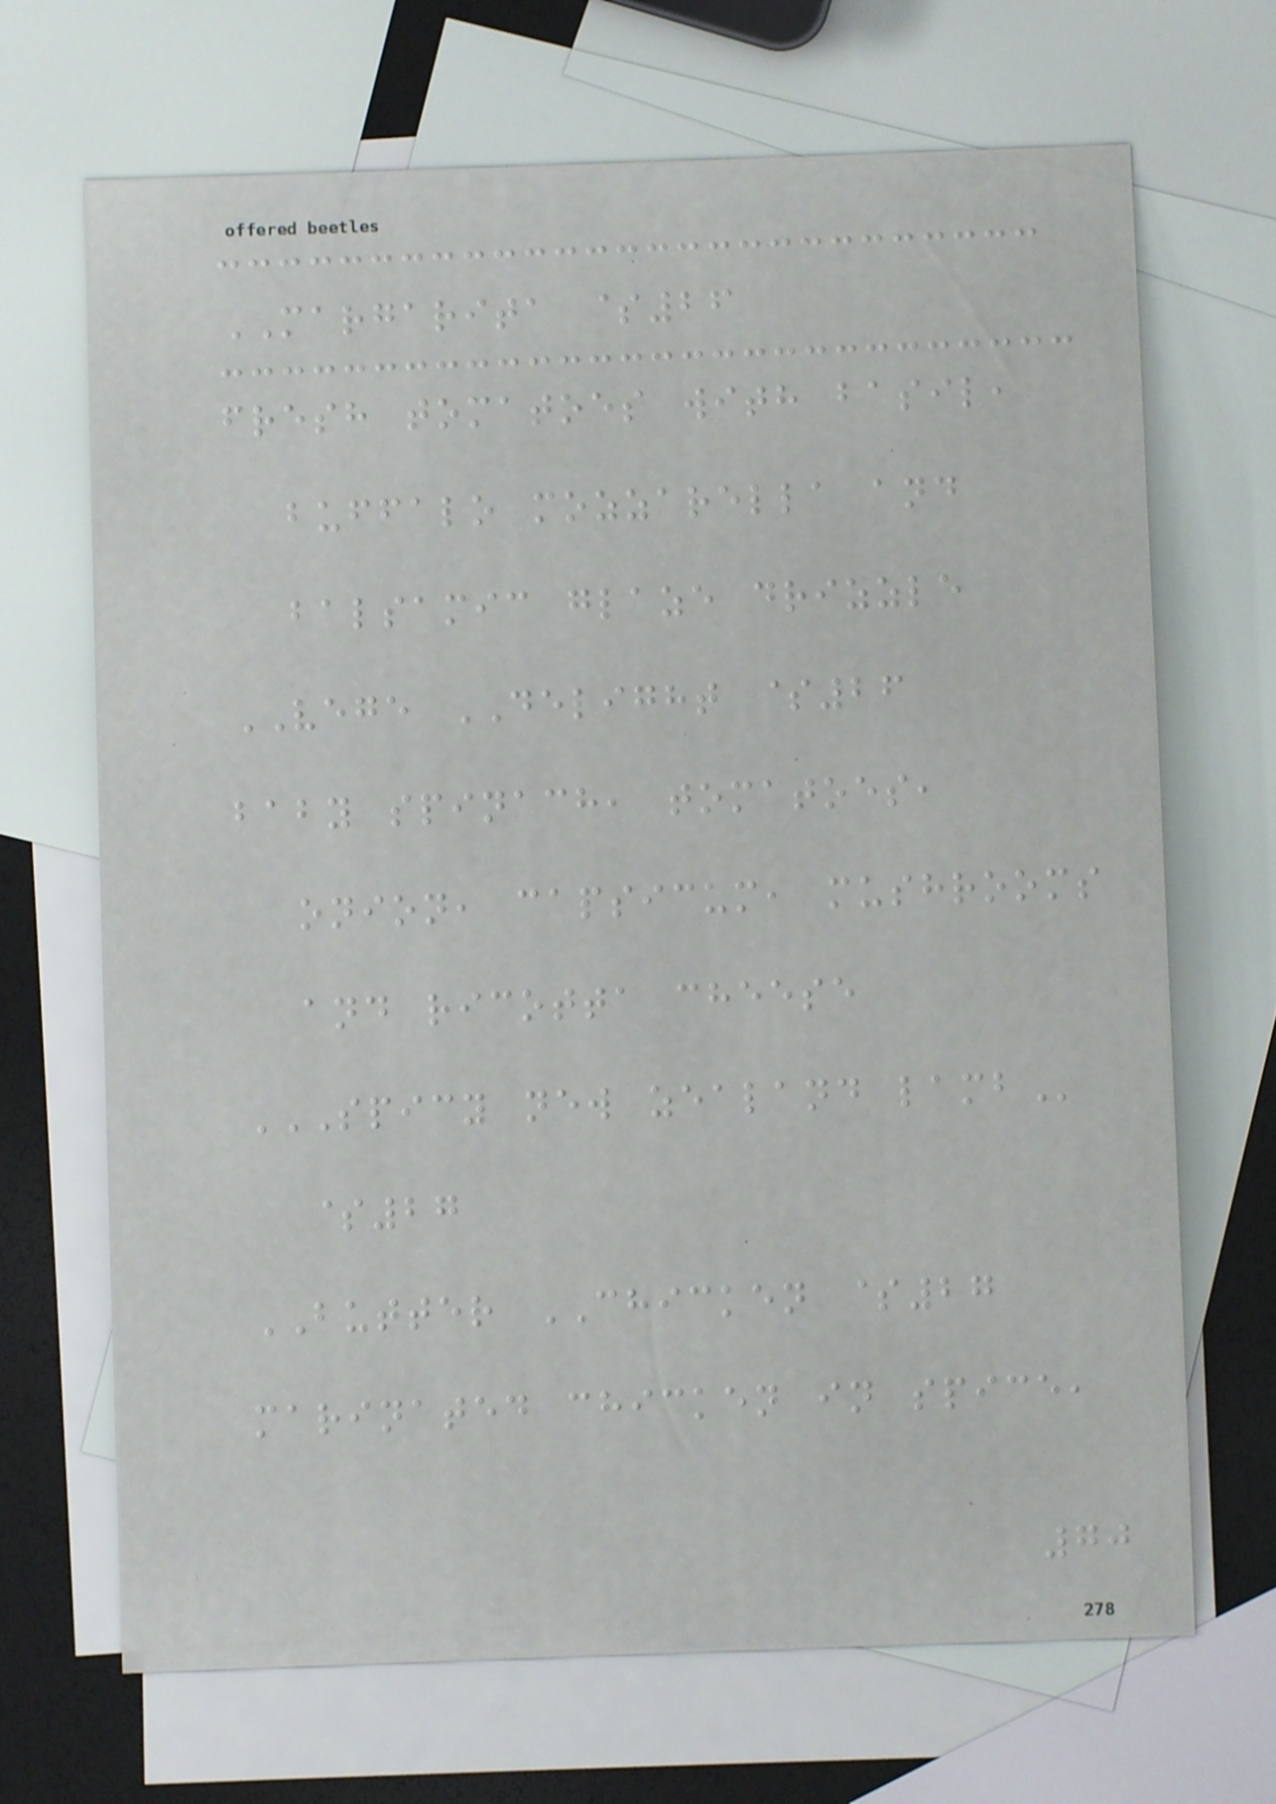MARGARITA $26
fresh tomatoes with basil,
buffalo mozzarella and
balsamic glaze drizzle
VEGE DELIGHT $26
baby spinach, tomatoes,
onion, capsicum, mushrooms
and ricotta cheese
SPICY NEW ZEALAND LAMB
$27
BUTTER CHICKEN $27
marinated chicken in spice,
70
